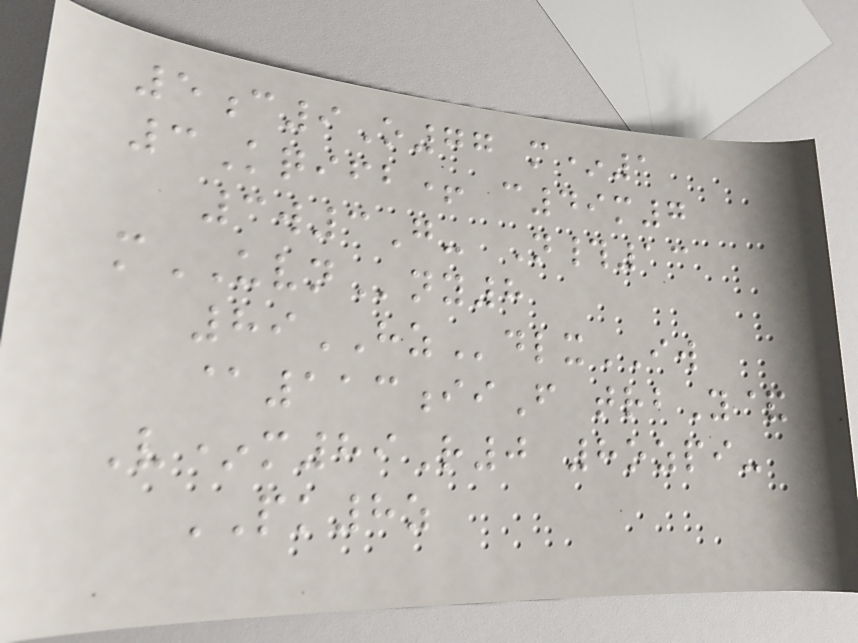5c9O77 m*1
3Kqifb+ c49m7
3w3G- N#13
mUVNny8
89HZdlxIW
@113iiF trbY&
V*m89R0 8ozpi-
PK8z
